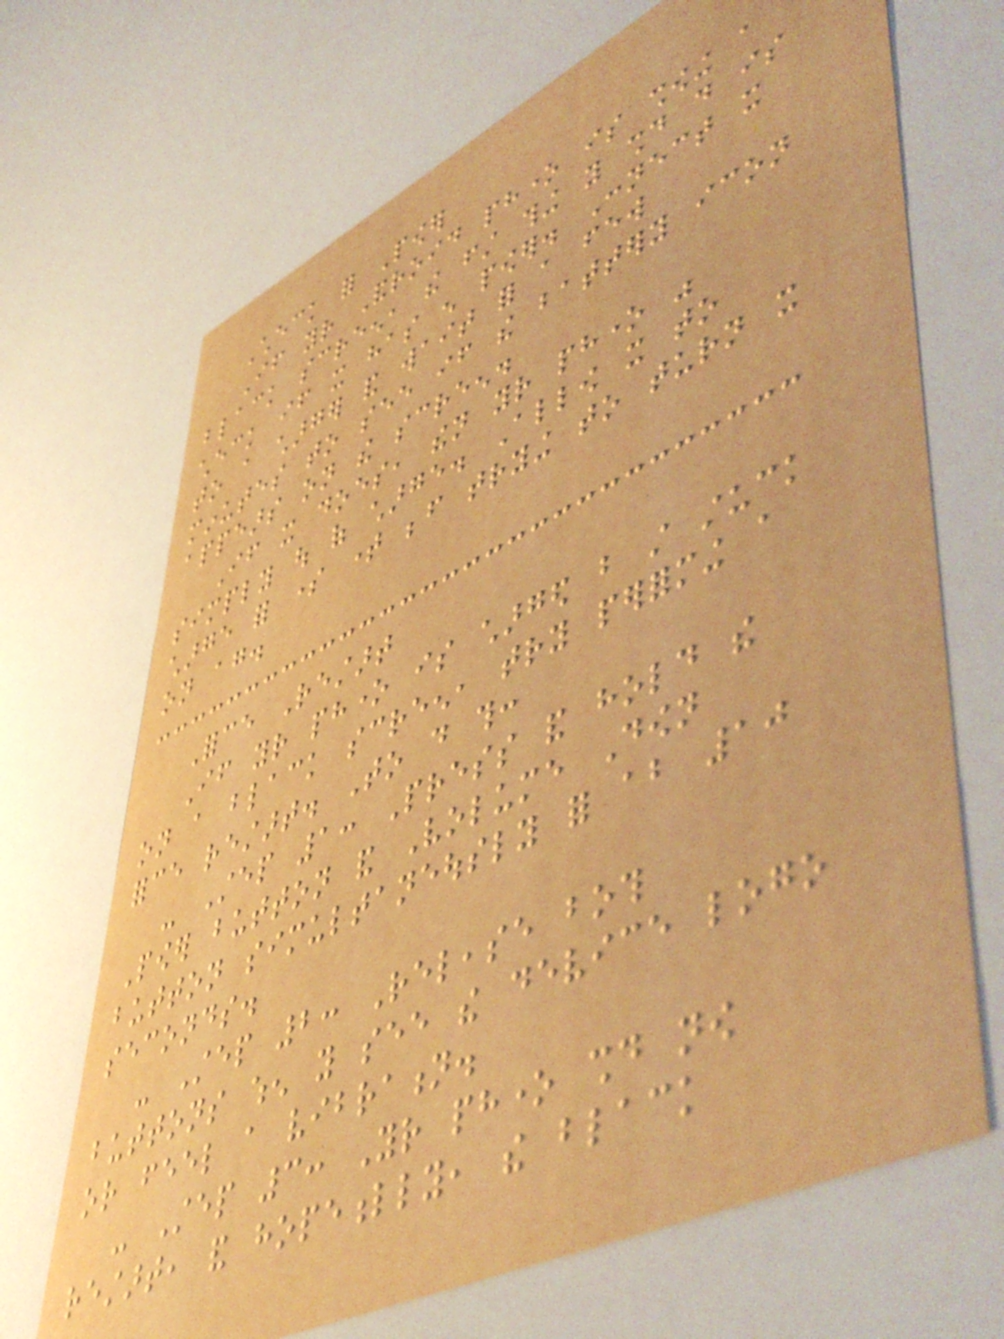Check for Power
If your Android phone is showing a
black screen, the first thing you should do is
check if it has enough power. Connect it
to a charger and wait for a few
minutes to see if the battery icon
appears on the screen.
If it does, then your phone was
simply out of charge. Allow it to
charge for some time before trying to turn it
on again.
Force Restart
If your phone is charged but still stuck
on a black screen, try performing a
force restart. To do this:
- Step 1: Press and hold the
Power button and Volume Down
button simultaneously for about 10
seconds.
- Step 2: Release both
buttons when you see the device logo
or feel a vibration.
- Step 3: Your phone should now
restart, and hopefully, the black
